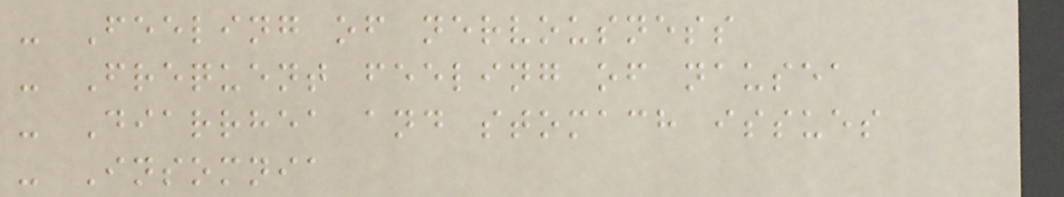- Feeling of nervousness
- Frequent feeling of nausea
- Diarrhea and stomach issues
- Insomnia
